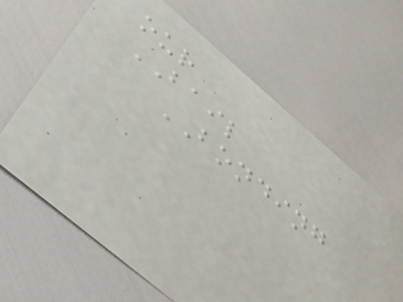our
BAIL
BONDING
